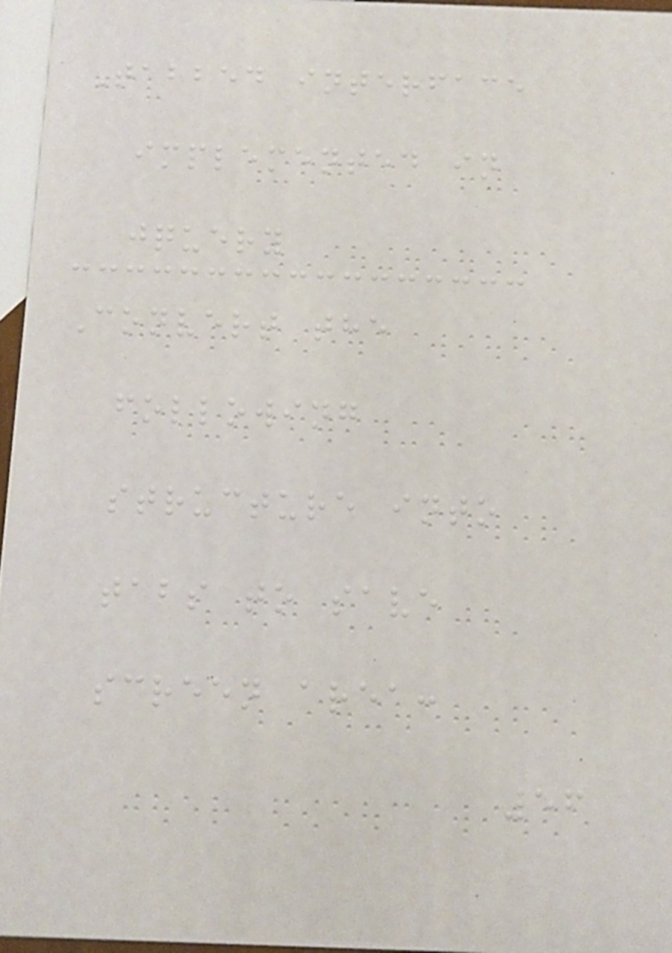Tabbed interface
implemented in
jquery
Convert the
following
structure into
tabs to save
screen area:
56
